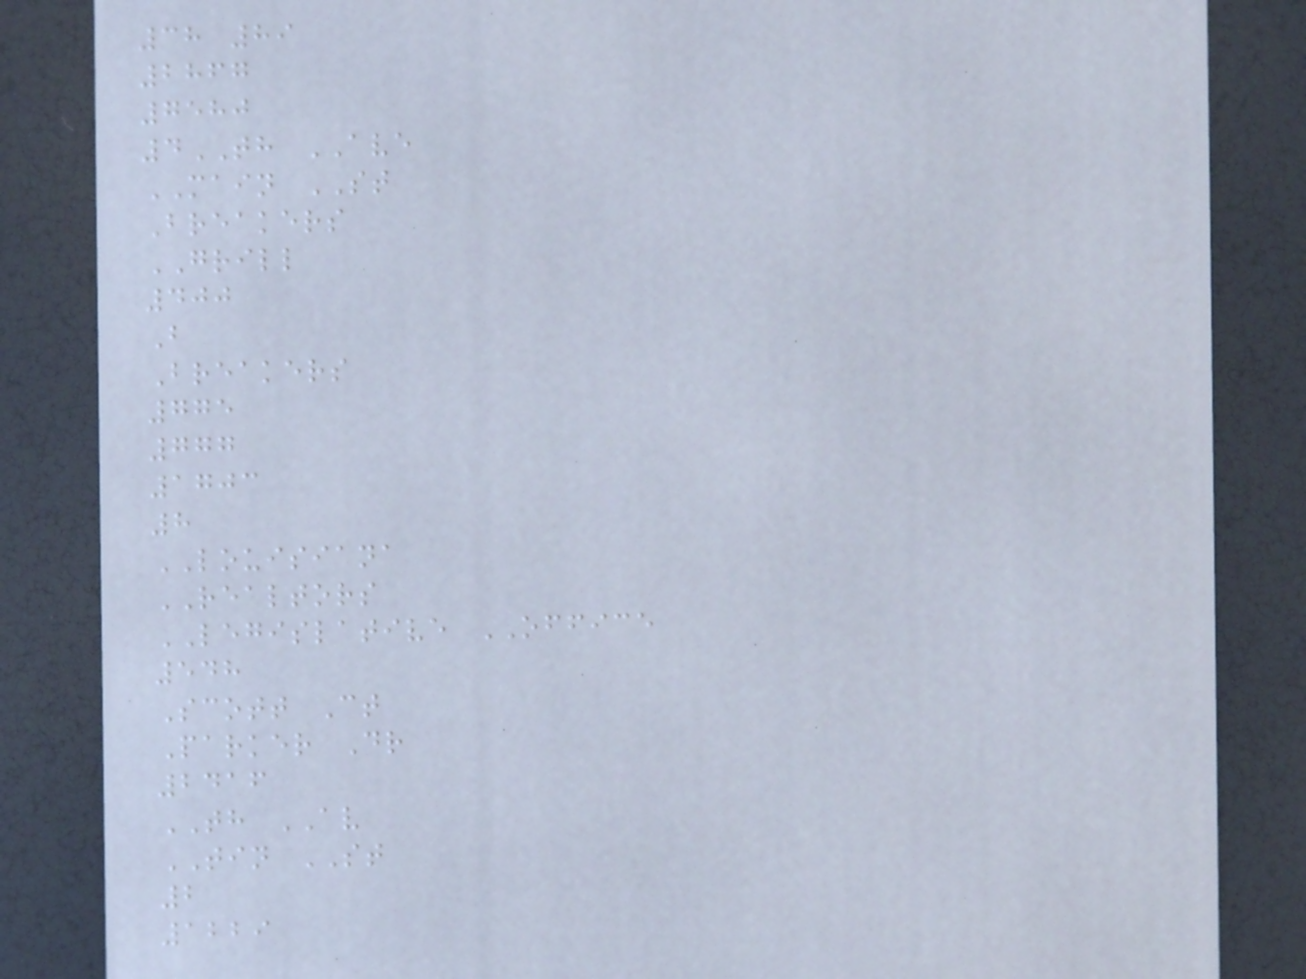38 89
2867
7580
4TH AVE
MAIN ST
Breakers
GRILL
400
B
Breakers
775
777
1703
8
LOUISIANA
REALTORS
LEGISLATIVE OFFICE
548
Scott Ct
Parker Dr
2416
TH AV
TIN ST
2
1229
